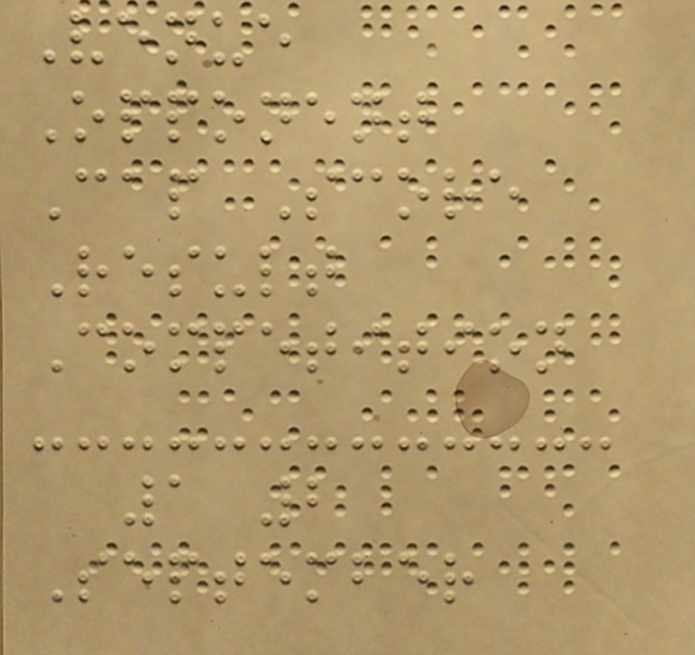Venue
Opponent
Cap Score
Result
Competition
1 2
September
